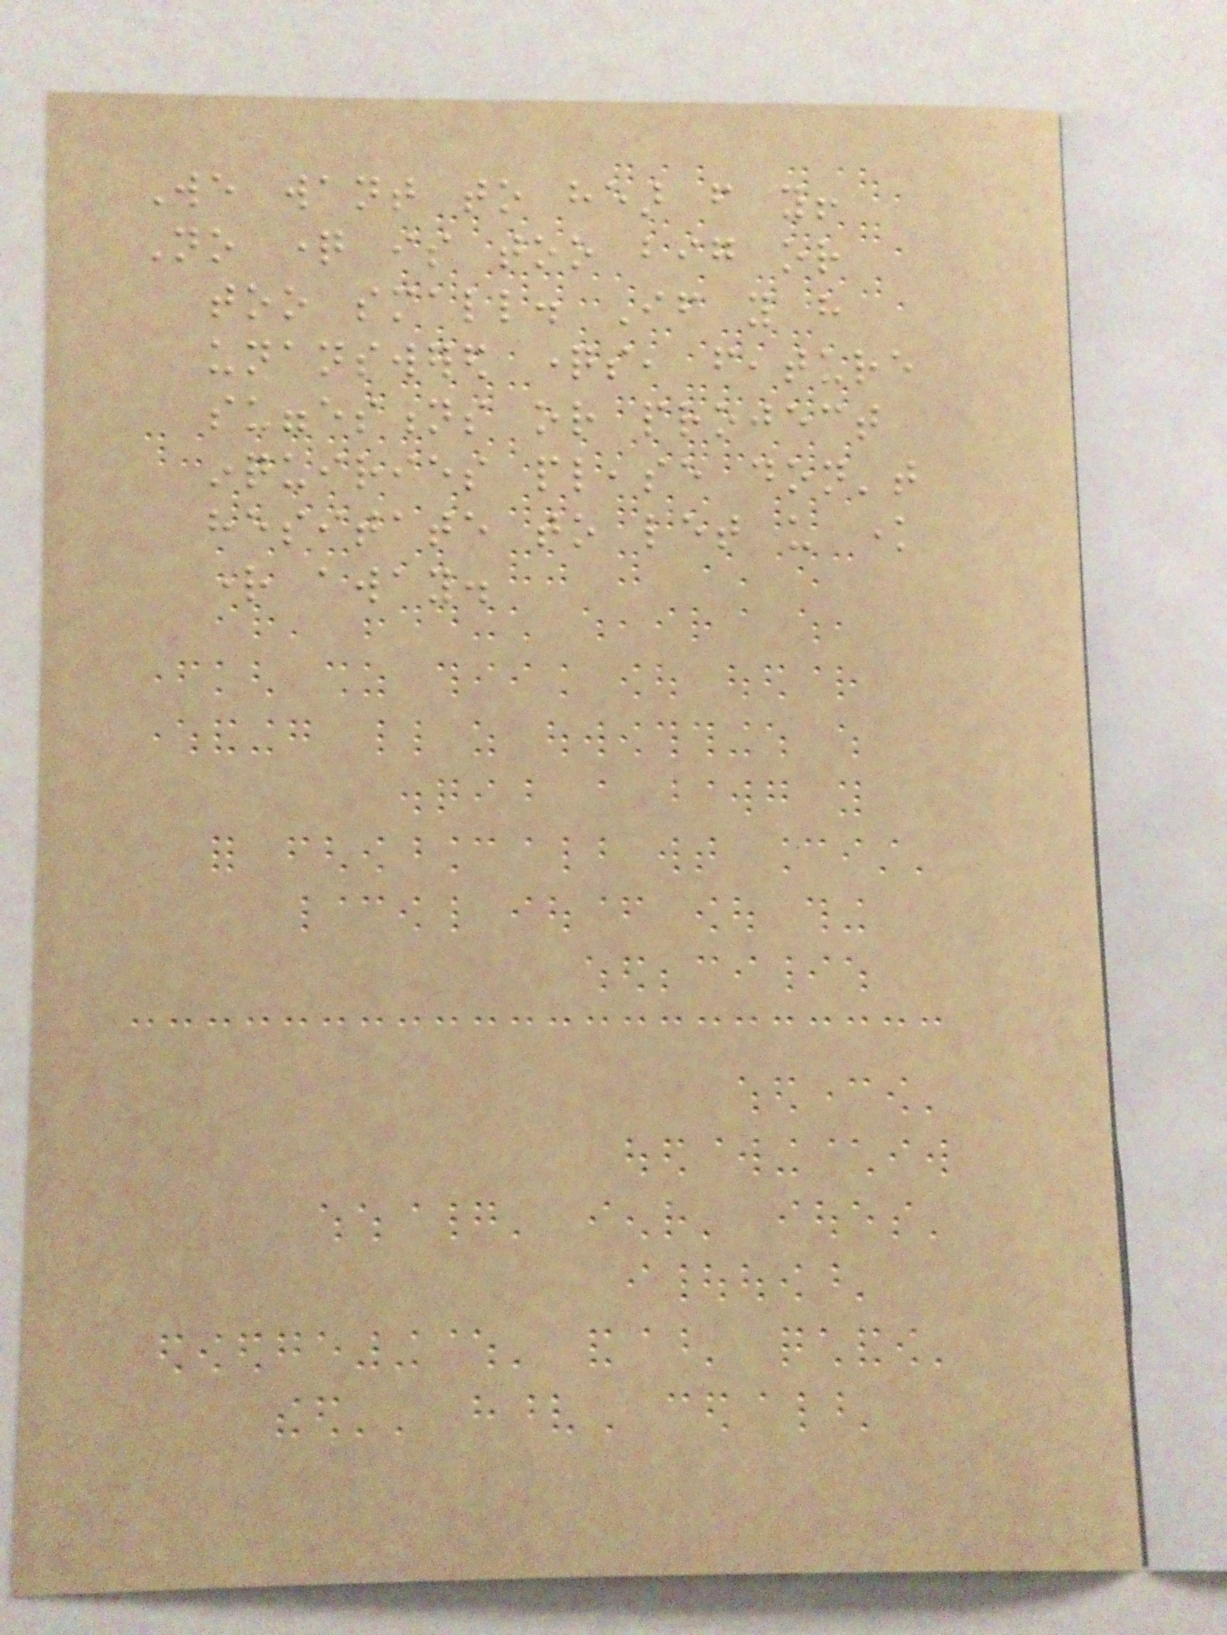We want to hear from you!
No question is too big or
too small. If you have
unanswered questions, feature
suggestions or project
inquiries please don't
hesitate to let us know
right away.
